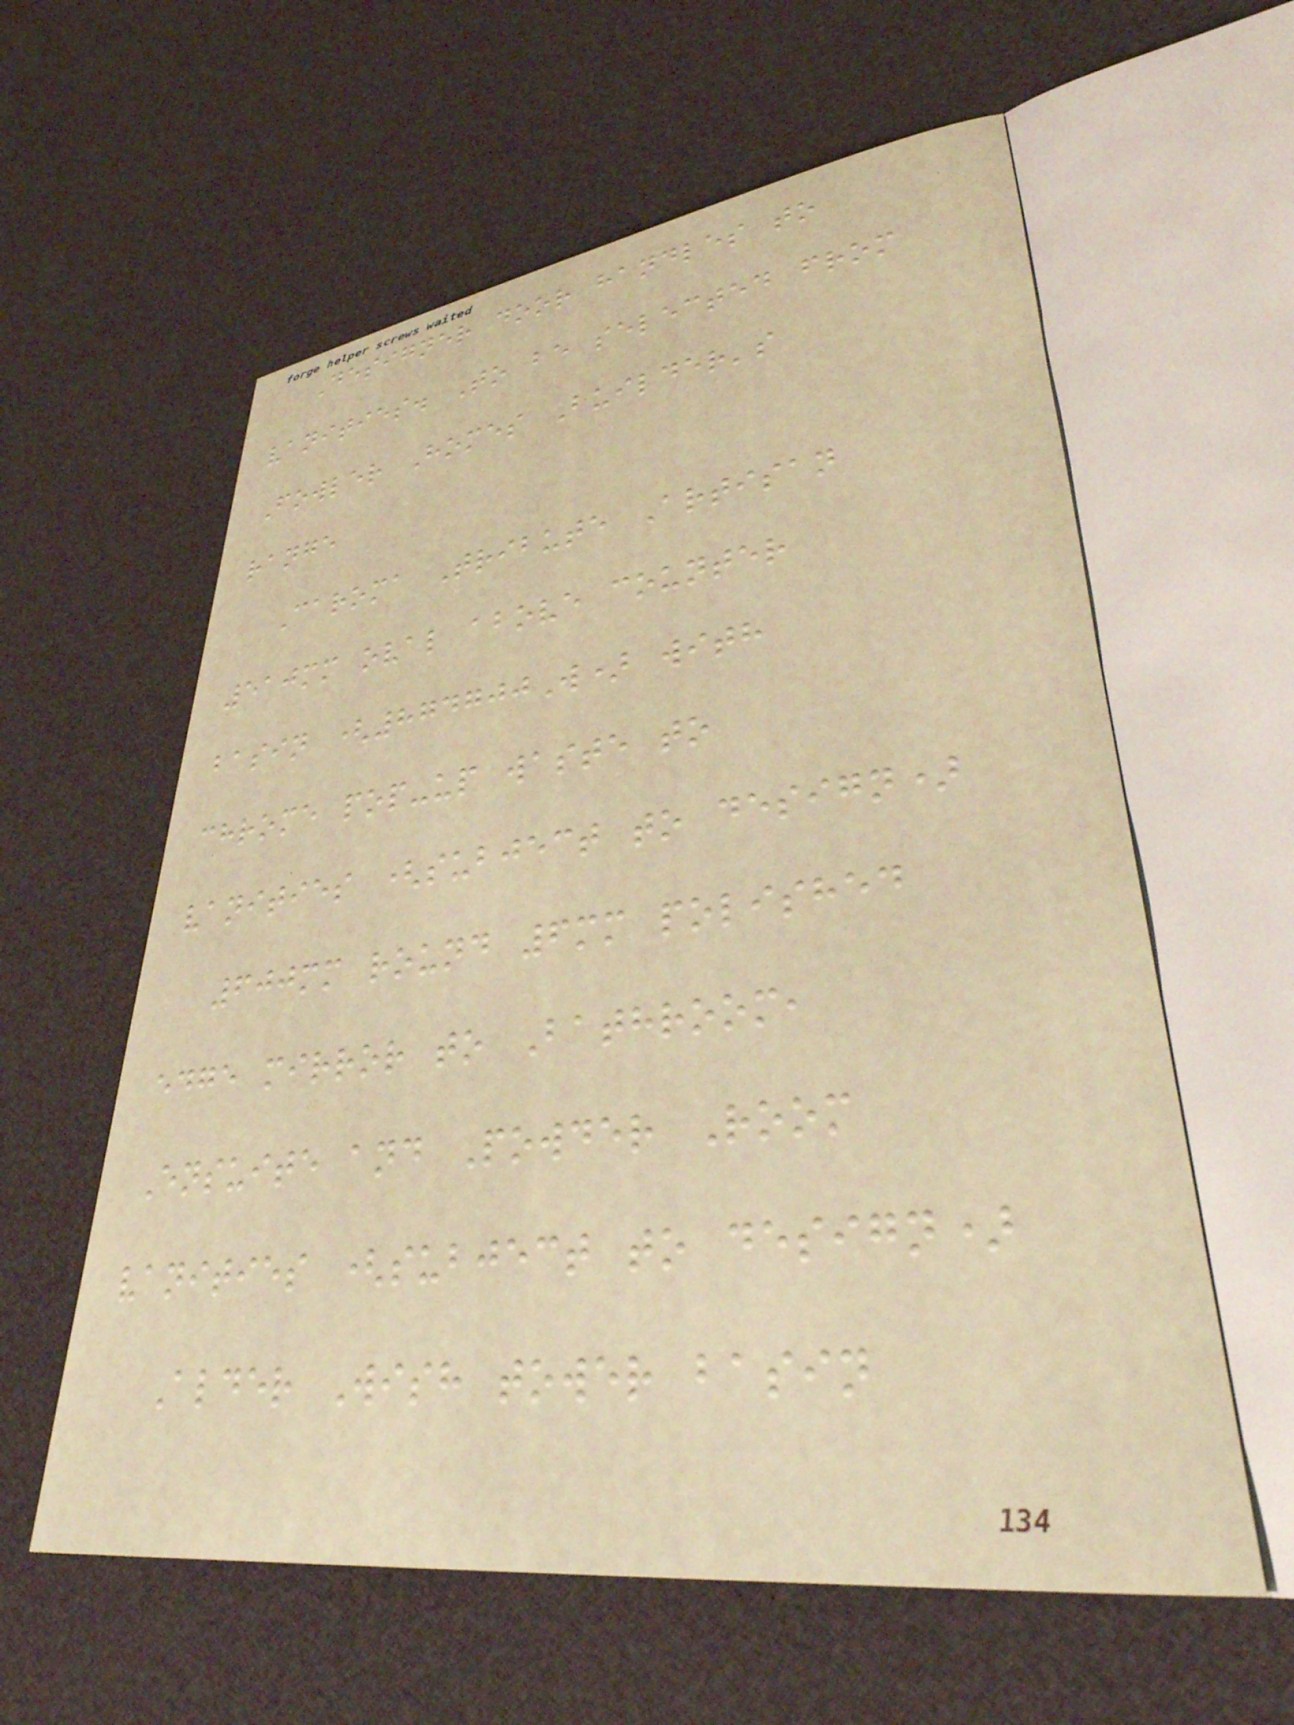Designer door handles to
vanities. To be selected from
Fowler Homes Builder's
range
Caroma Tribute Artisan
510mm oval above counter
basin (874700W) with
chrome pop-up waste to
vanities (subject to design)
600mm round 6mm polished
edge mirror to Bathroom,
Ensuite and Powder Room
vanities (subject to design)
Alder Wish tower basin
